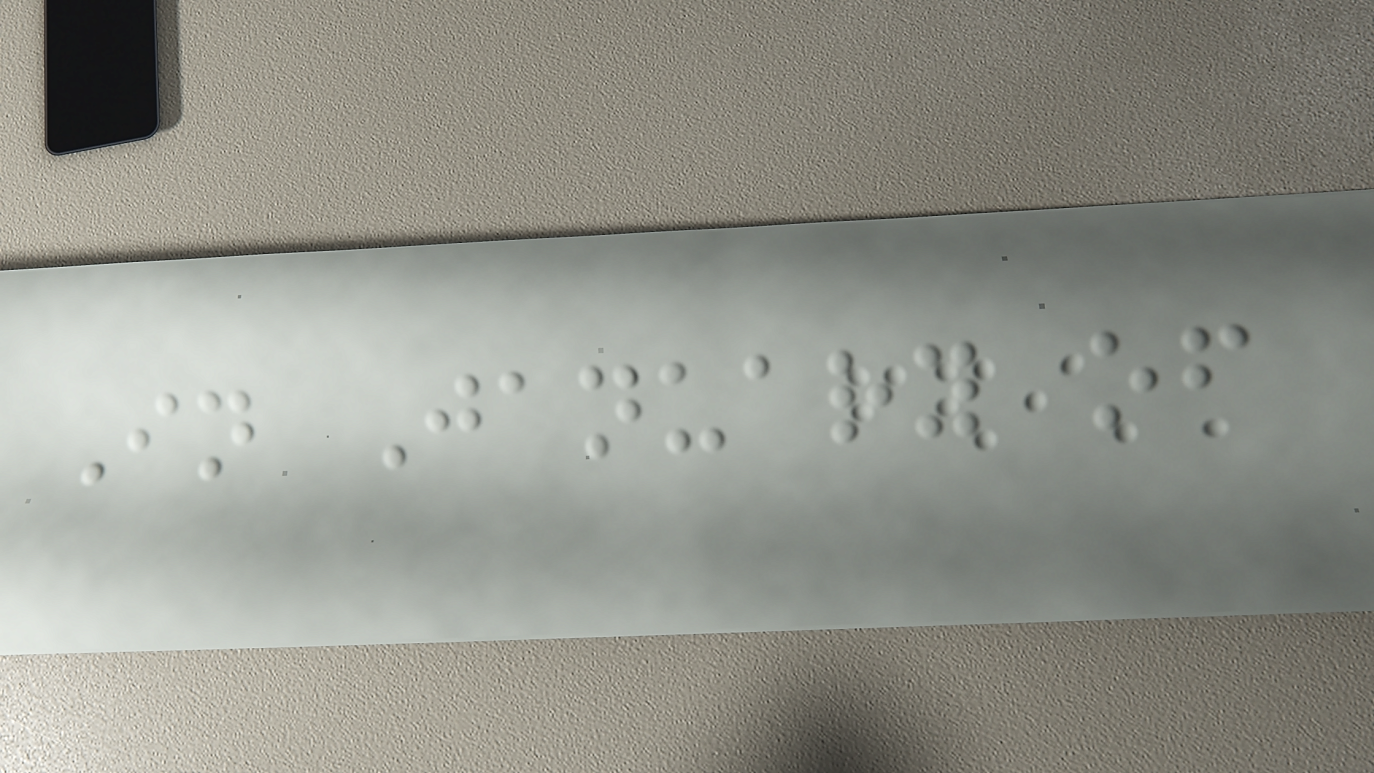In January of
